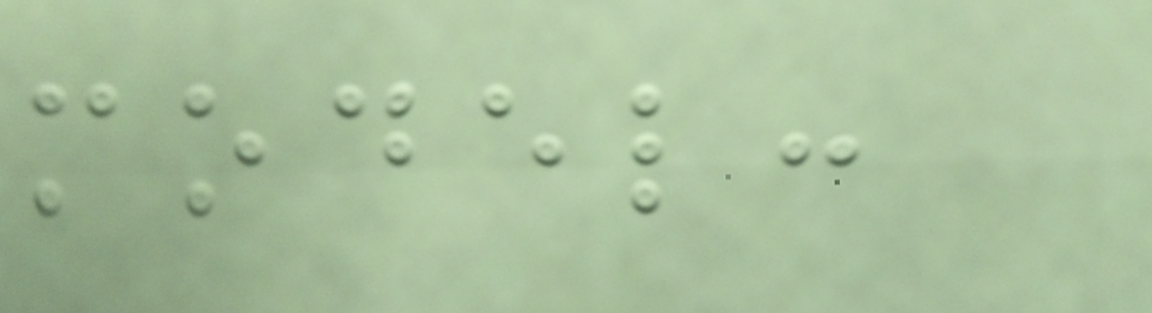model:
